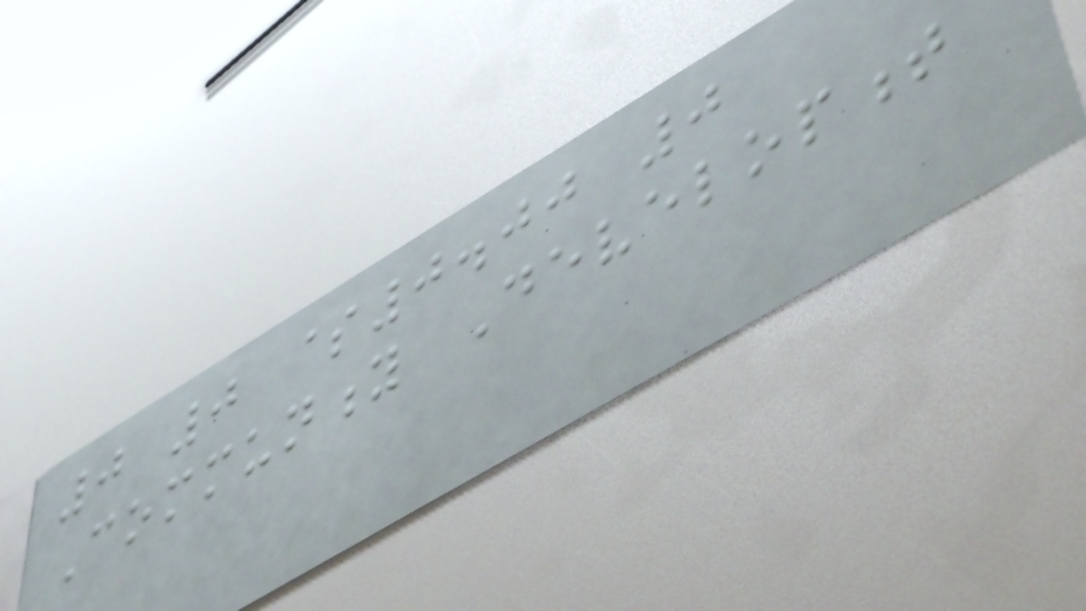0 0 $0.00 0
Community Development
